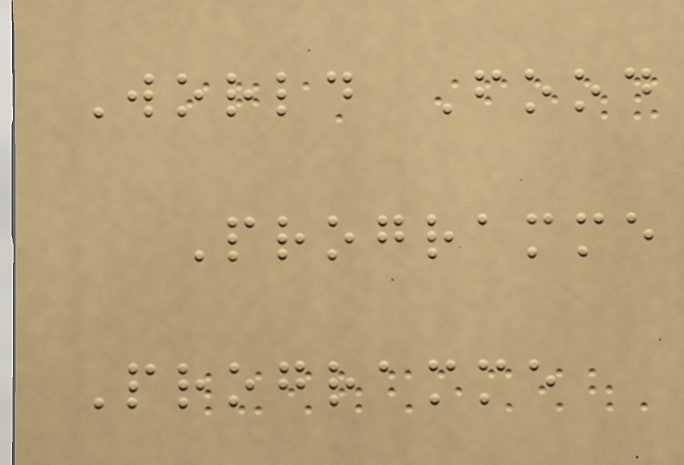World Food
Programme
Programme
